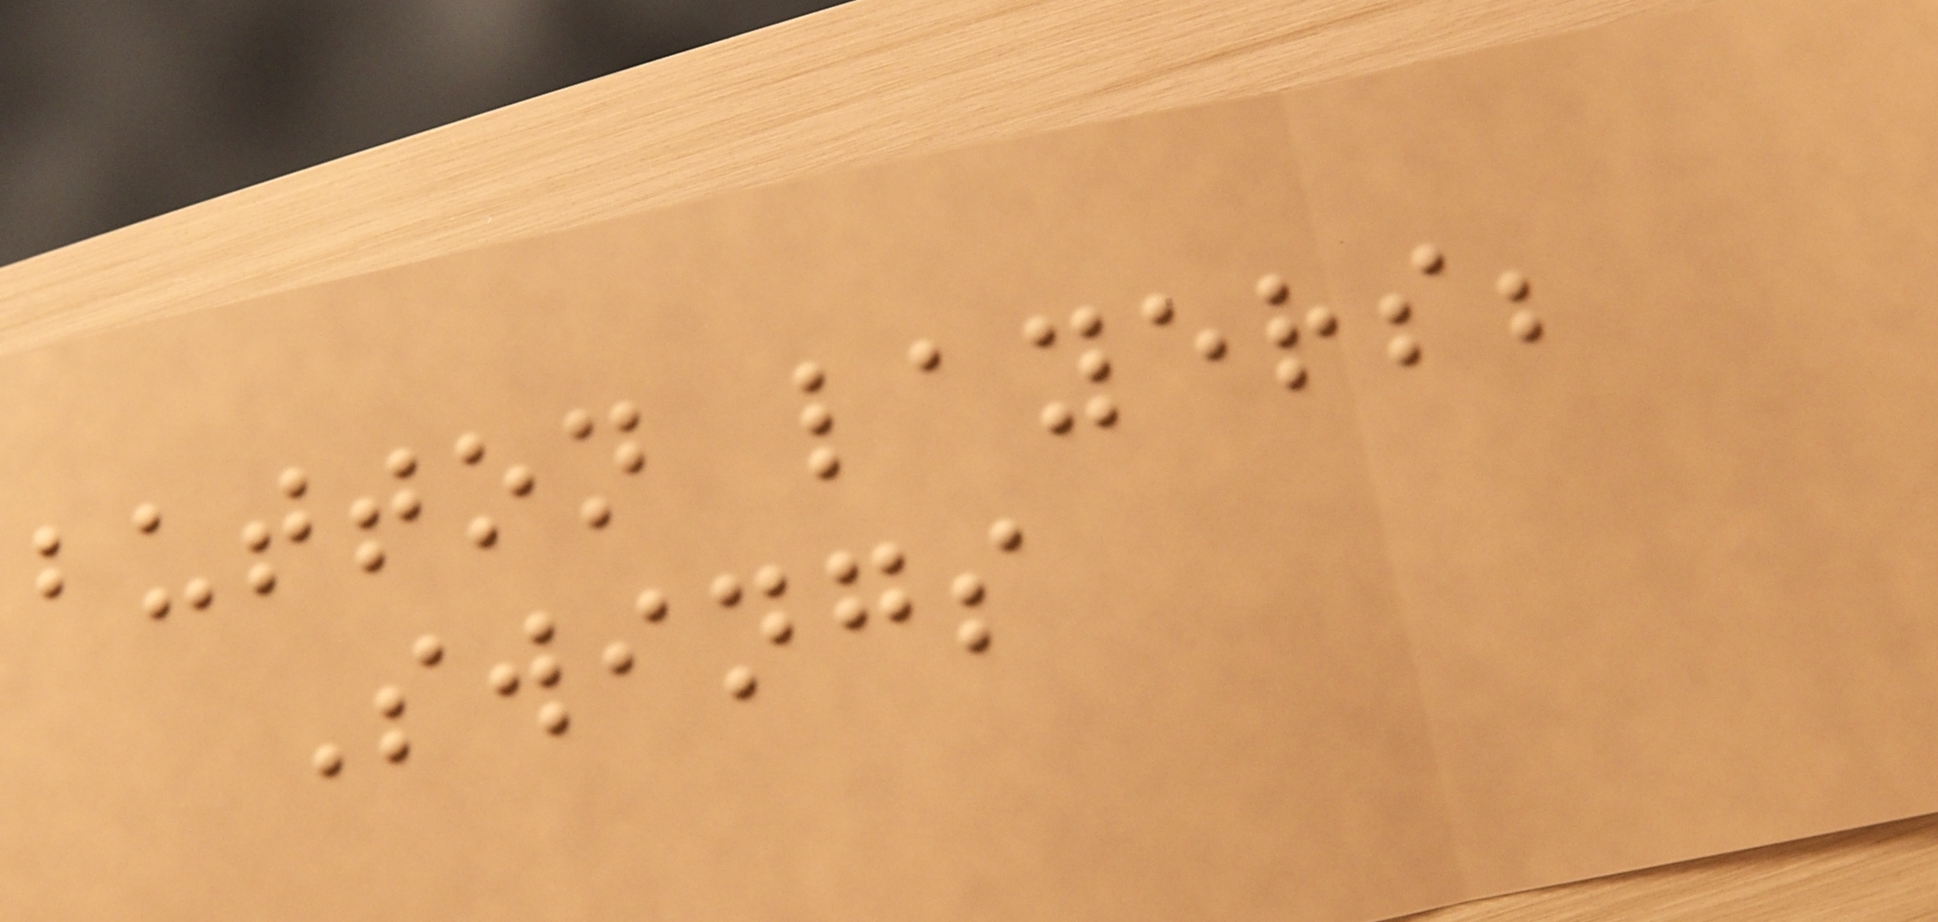button layers;
Swings
